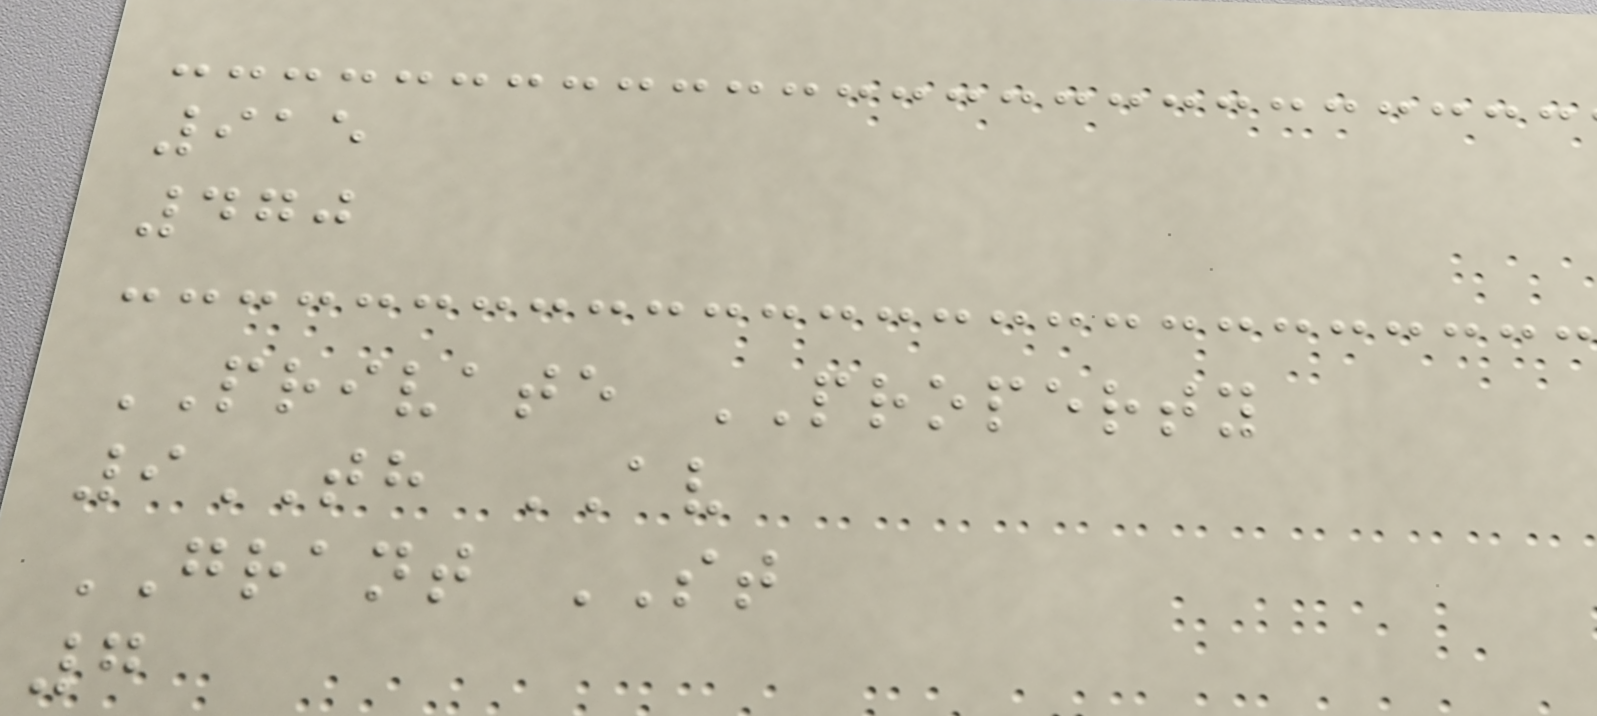915
470
PRIVATE PROPERTY
9TH AV
GRANT ST
7
